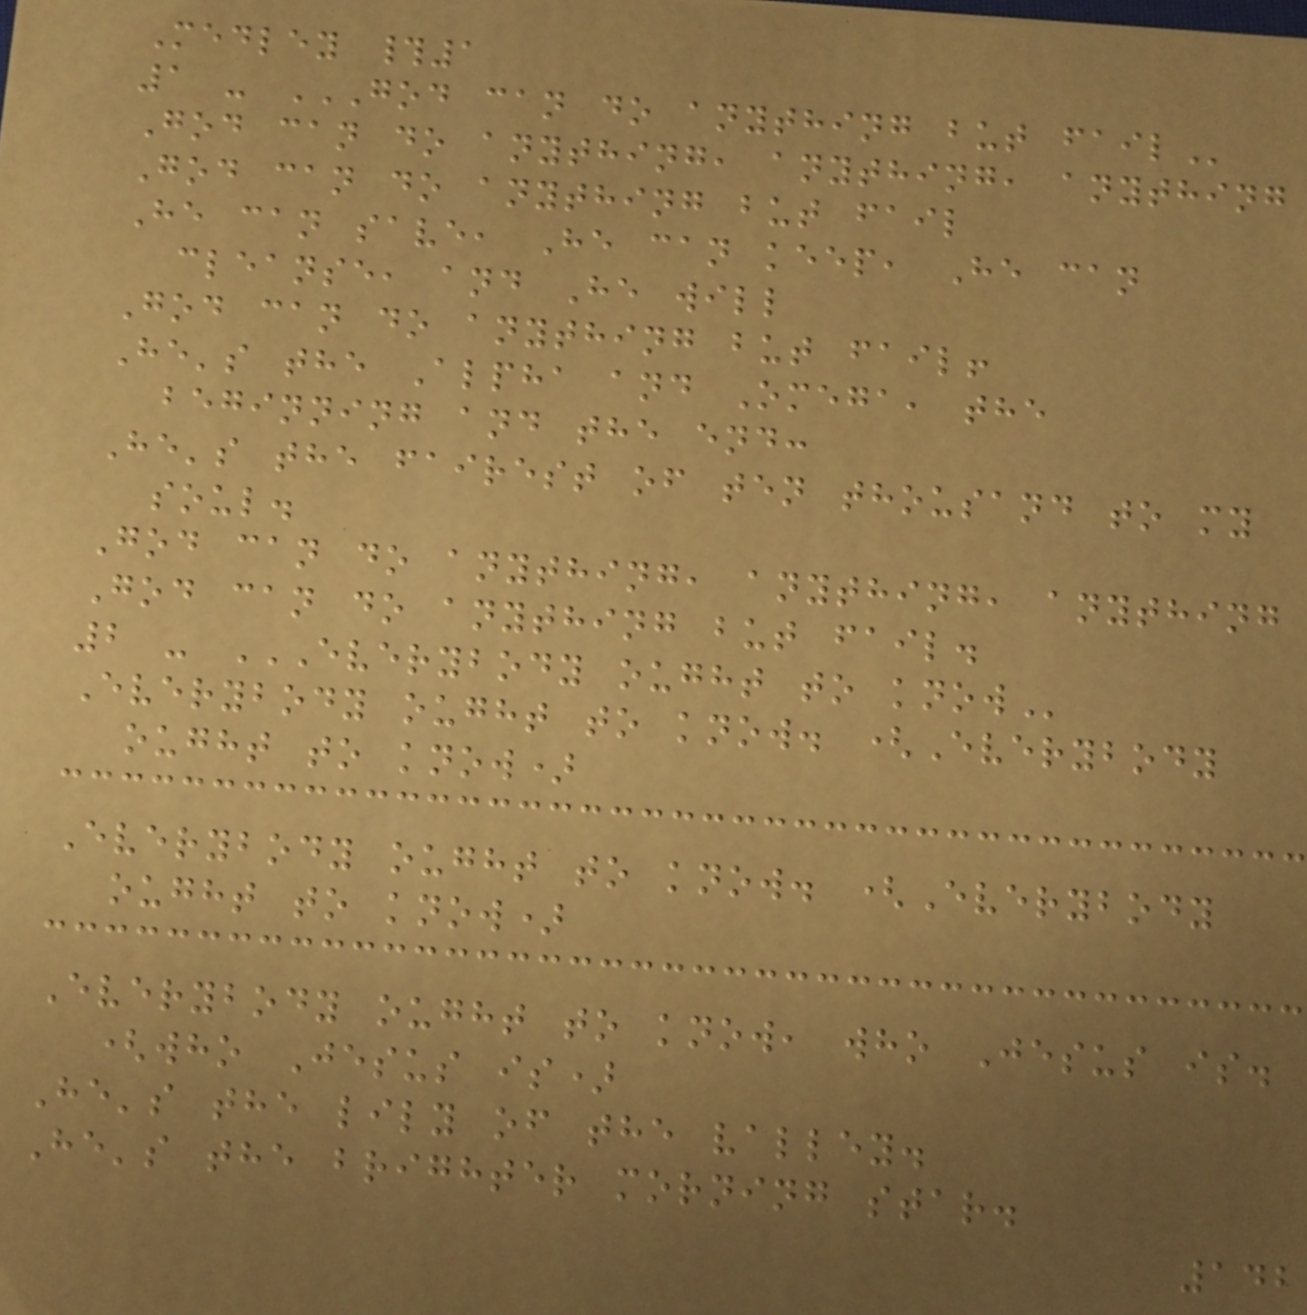Medley #1
1 - GOD CAN DO ANYTHING BUT FAIL
God can do anything, anything, anything
God can do anything but fail
He can save, He can keep, He can
cleanse, and He will
God can do anything but fail!
He's the Alpha and Omega, the
beginning and the end:
He's the fairest of ten thousand to my
soul.
God can do anything, anything, anything
God can do anything but fail.
2 - EVERYBODY OUGHT TO KNOW
Everybody ought to know. (Everybody
ought to know)
Everybody ought to know. (Everybody
ought to know)
Everybody ought to know, who Jesus is.
(who Jesus is)
He's the lily of the valley.
He's the brighter morning star.
142
